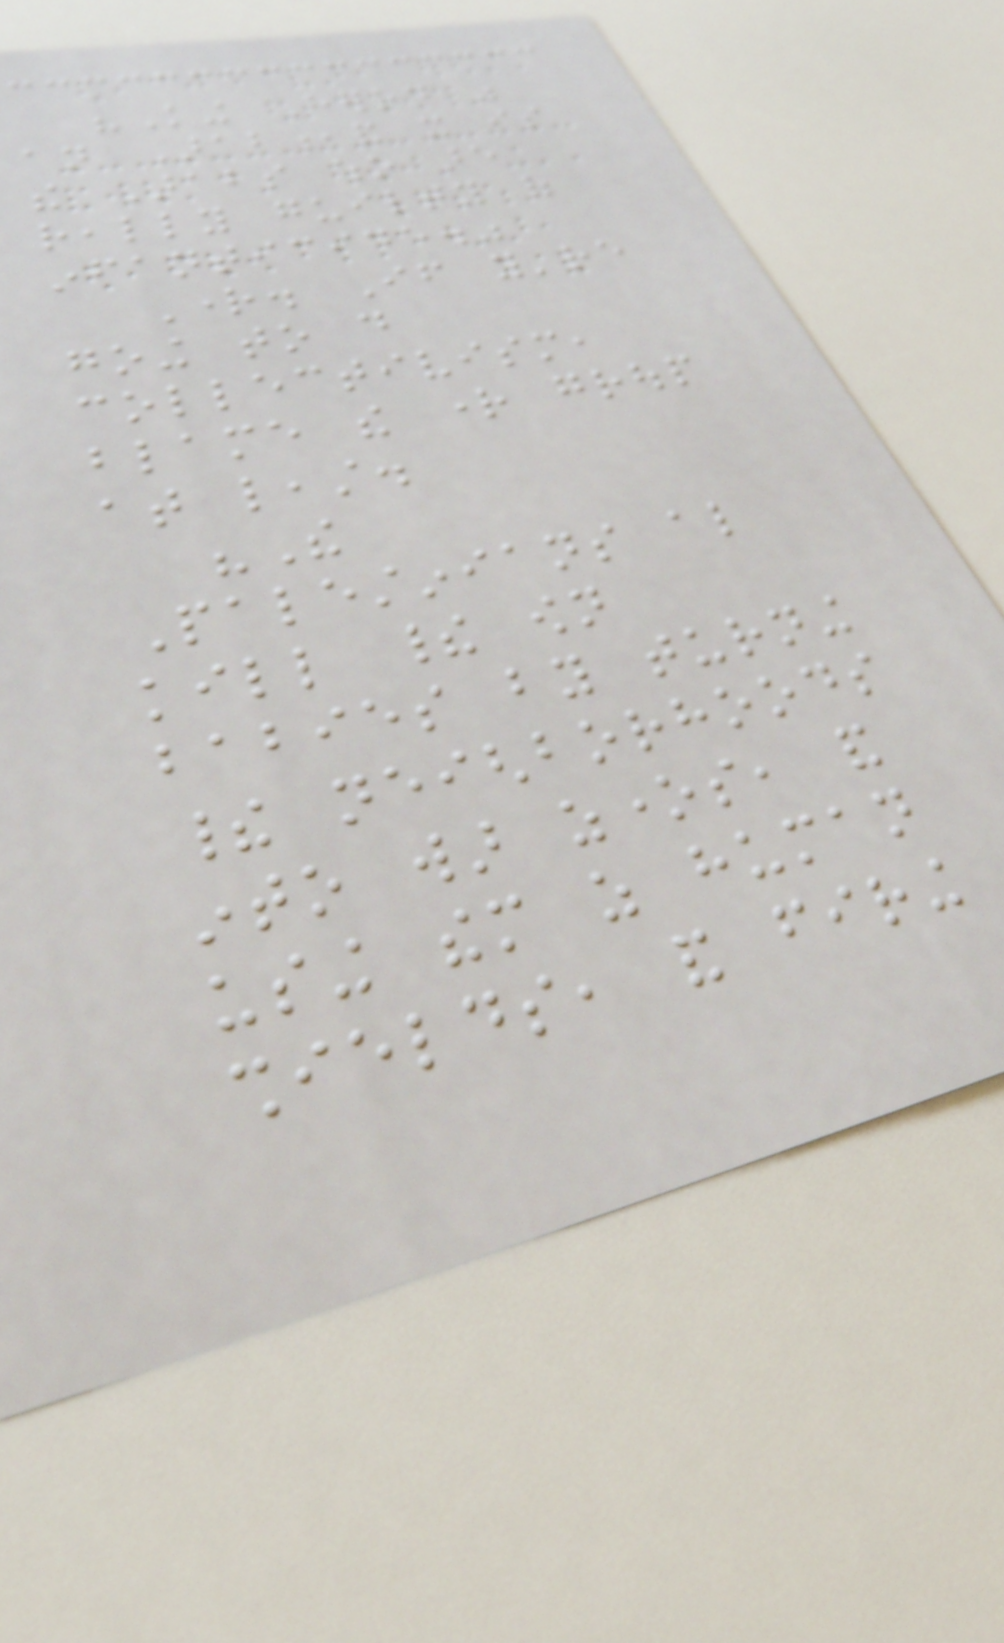"King Herod was
an Arab,and it is
the Arabs who are
really guilty of
infanticide."
Right. If you're
going to do
collectivism,
blame the right group
at least.
"The
Palestinians also
kill their own
babies by turning
their neighborhoods
into war zones, and
using them as human
shields, and firing
